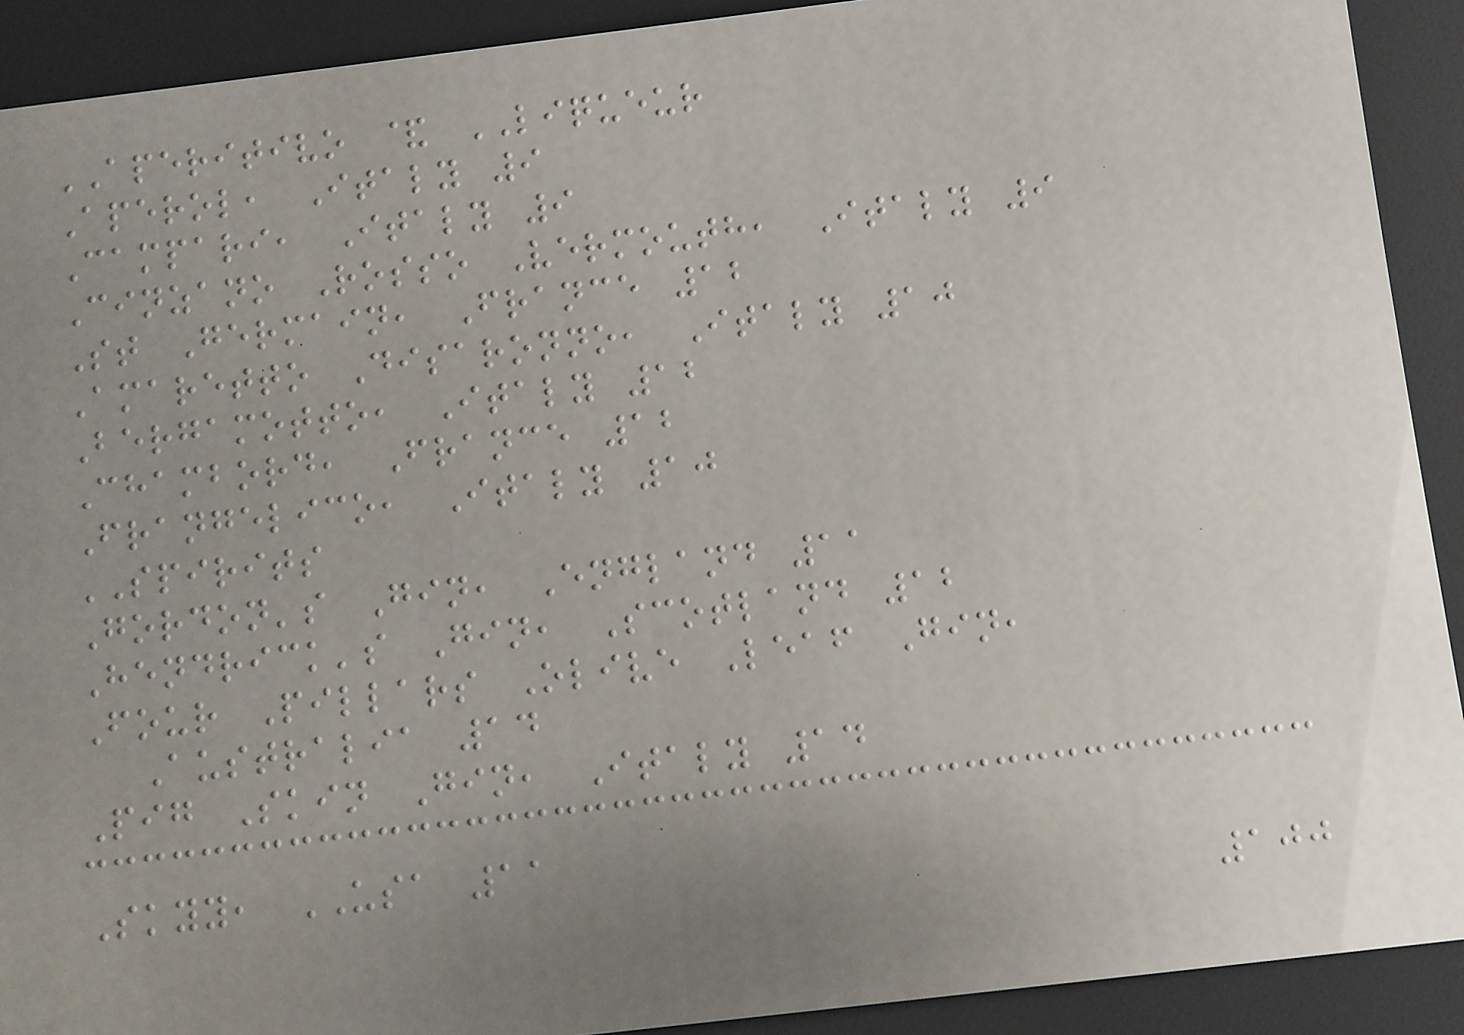APERITIVO & LIQUEUR
Aperol, Italy 9
Campari, Italy 9
Cinzano Rosso Vermouth, Italy 9
St Germain, France 12
Amaretto Disaronno, Italy 10
Bergamotto, Italy 12
Chambord, France 12
Frangelico, Italy 10
SPIRITS
Gordon's Gin, England 11
Hendrick's Gin, Scotland 12
Four Pillars Olive Leaf Gin,
Australia 14
Pig Skin Gin, Italy 14
Skyy, USA 11
100
